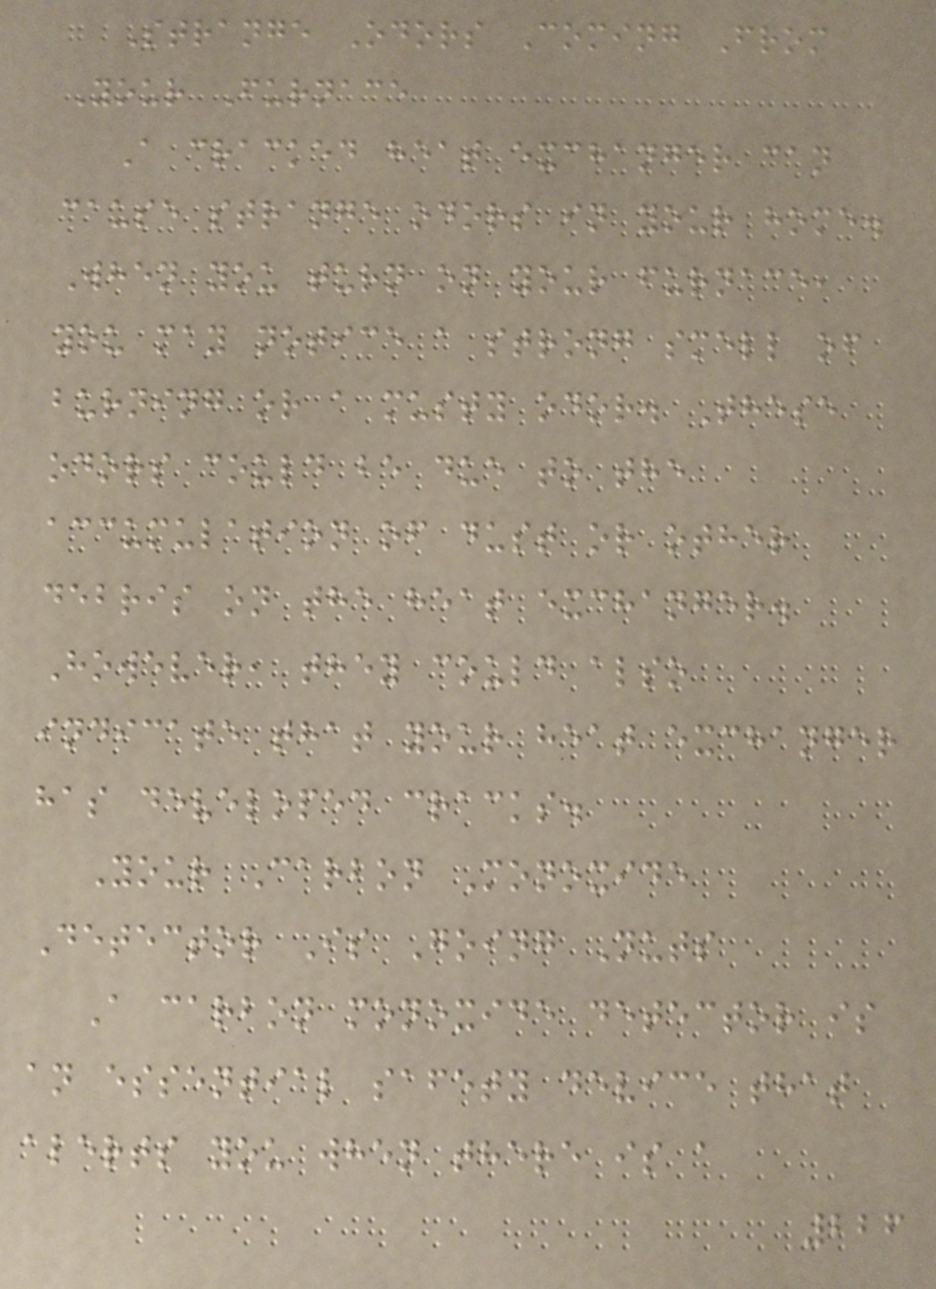Strange Odors Coming From
Your Furnace
A cracked heat exchanger can
cause strange odors in your home.
When you turn on your furnace,
you may notice a strong smell of
burning or a musty odor. These
odors could be due to the
accumulation of dust or other
debris on the heat exchanger.
However, they could also
indicate that your heat exchanger
has developed cracks.
Your Carbon Monoxide
Detector Is Going Nuts
A carbon monoxide detector is
an essential safety device that
alerts you when there is a
226
